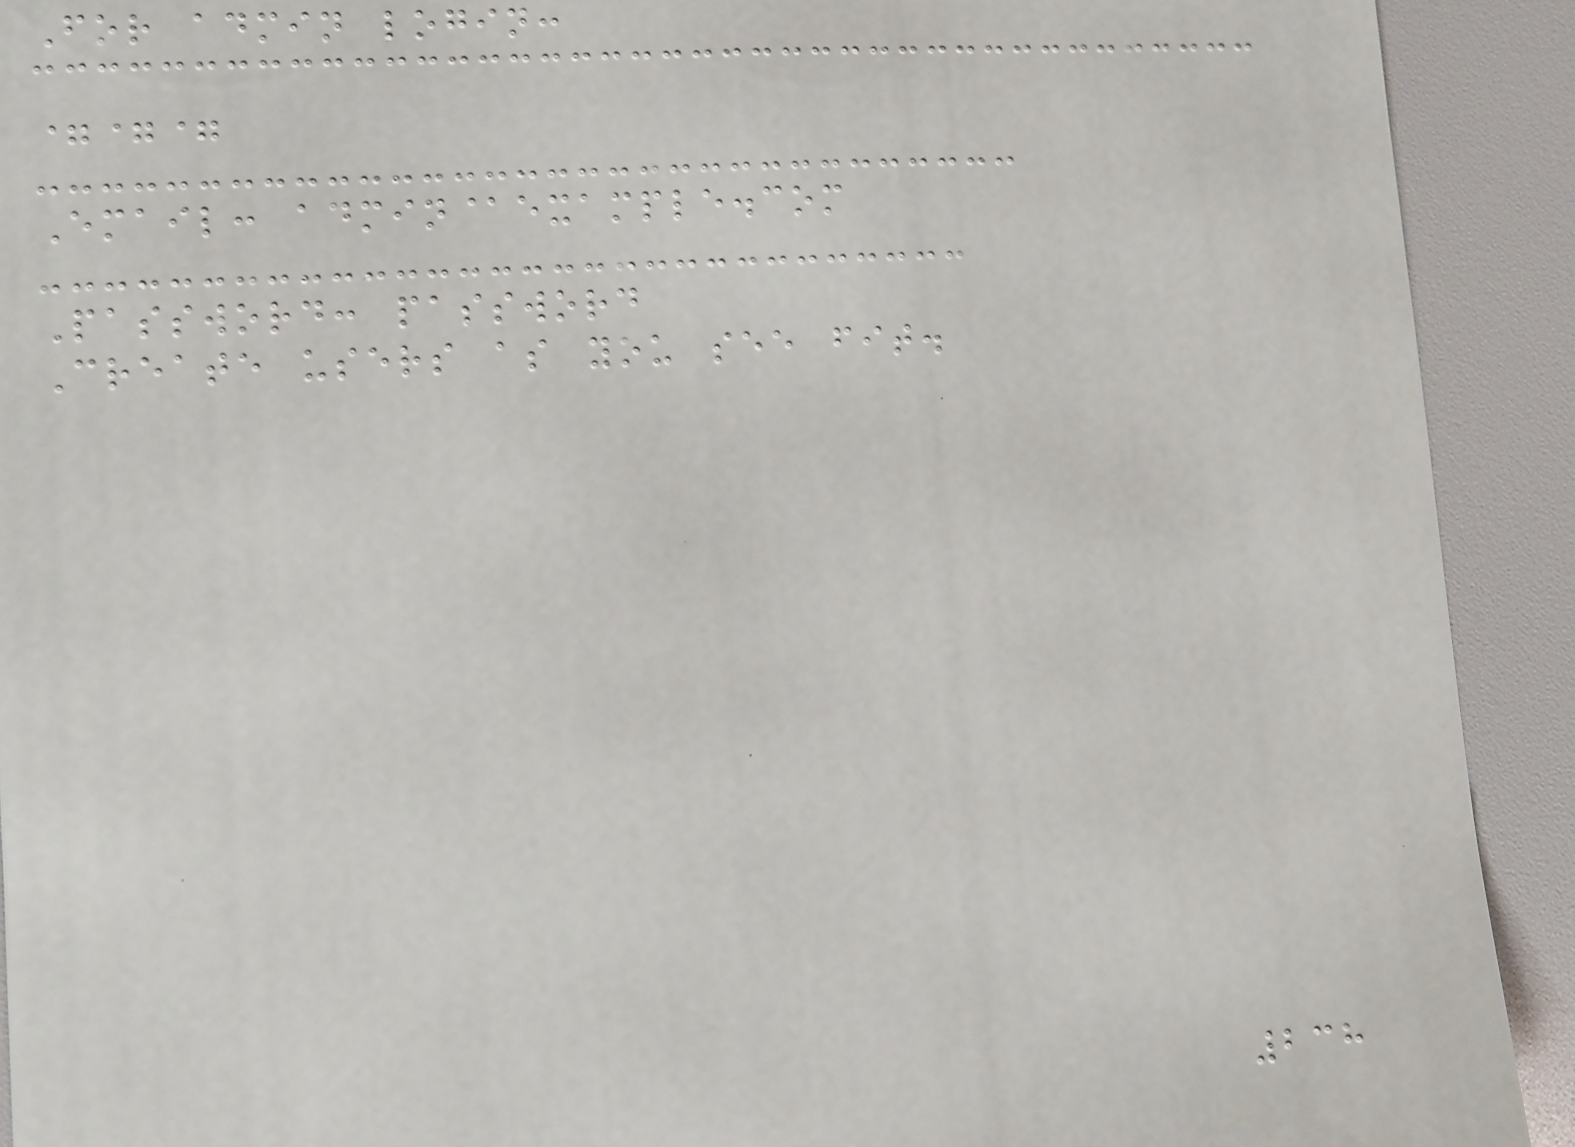For admin login:
===
Email: admin@example.com
Password: password
Create users as you see fit.
238
